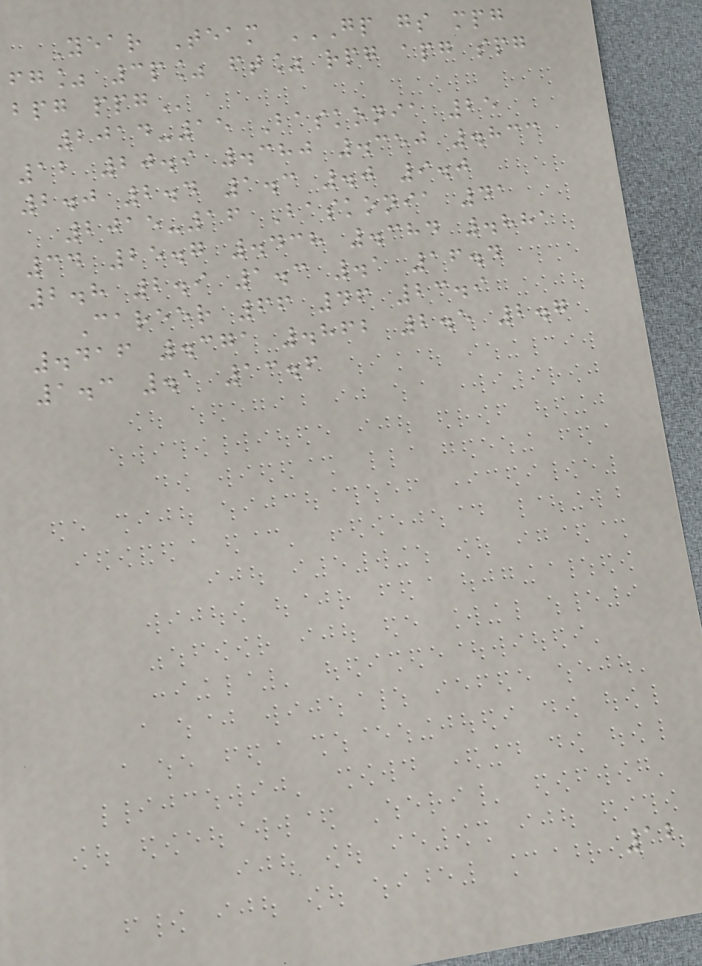Year Team GP GS MPG
FG% 3P% FT% RPG APG SPG
BPG PPG
2014-15 Baskonia 25
12 20.9 .380 .350 .833
2.0 2.4 1.3 .0 9.0
2015-16 Baskonia 41
34 25.7 .438 .384 .881
2.8 2.9 1.3 .1 16.4
Career 66 46 23.9
.416 .371 .862 2.5 2.7
1.3 .1 13.6
12
